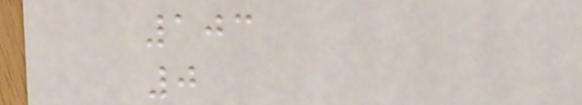103
0
